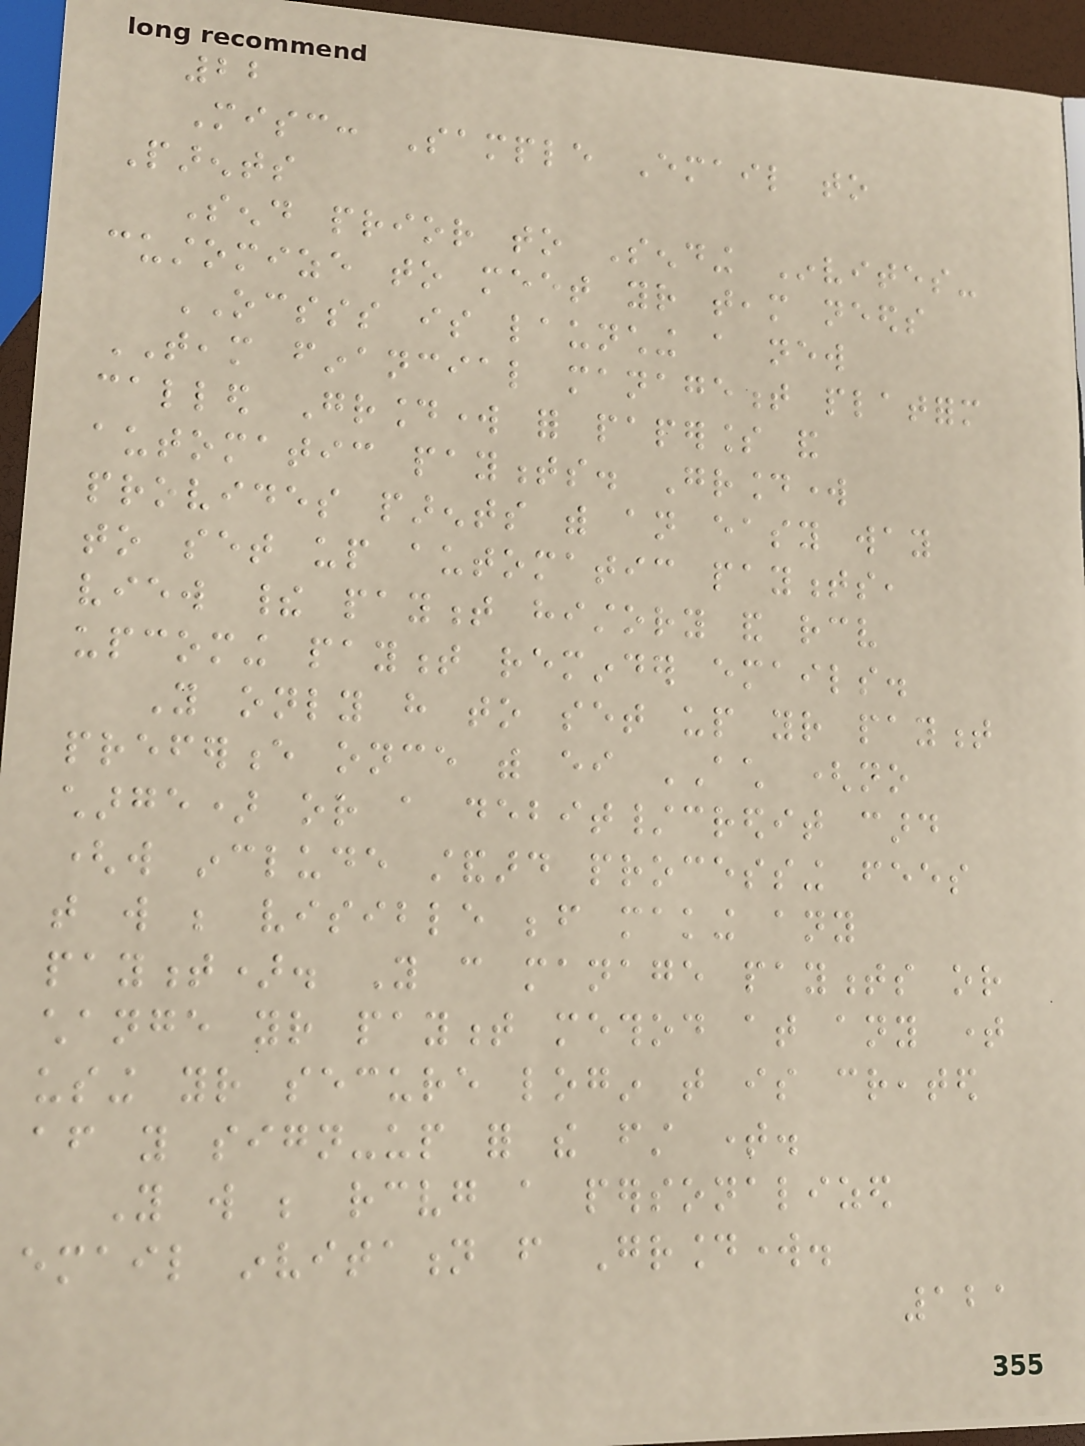22
Misc: Sample Email to
Parents
Send prior to Sending Invites-
customize to meet your team needs
OCSSS is launching a new
TEAM financial management platform
called Groundwork for paperless and
automatic payments. Groundwork
provides parents with an easy way
to set up automatic payments,
view their payment history and receive
upcoming payment reminder emails.
You only have to set up your payment
preference once with either ACH (no
charge) or a debit/credit card
(will include standard processing fees
that will be visible before making any
payment). You can manage payments or
change your payment method at any time
using your secure login that is created
after you sign-up for the first time.
You will be receiving a personalized
email invitation from Groundwork.
121
